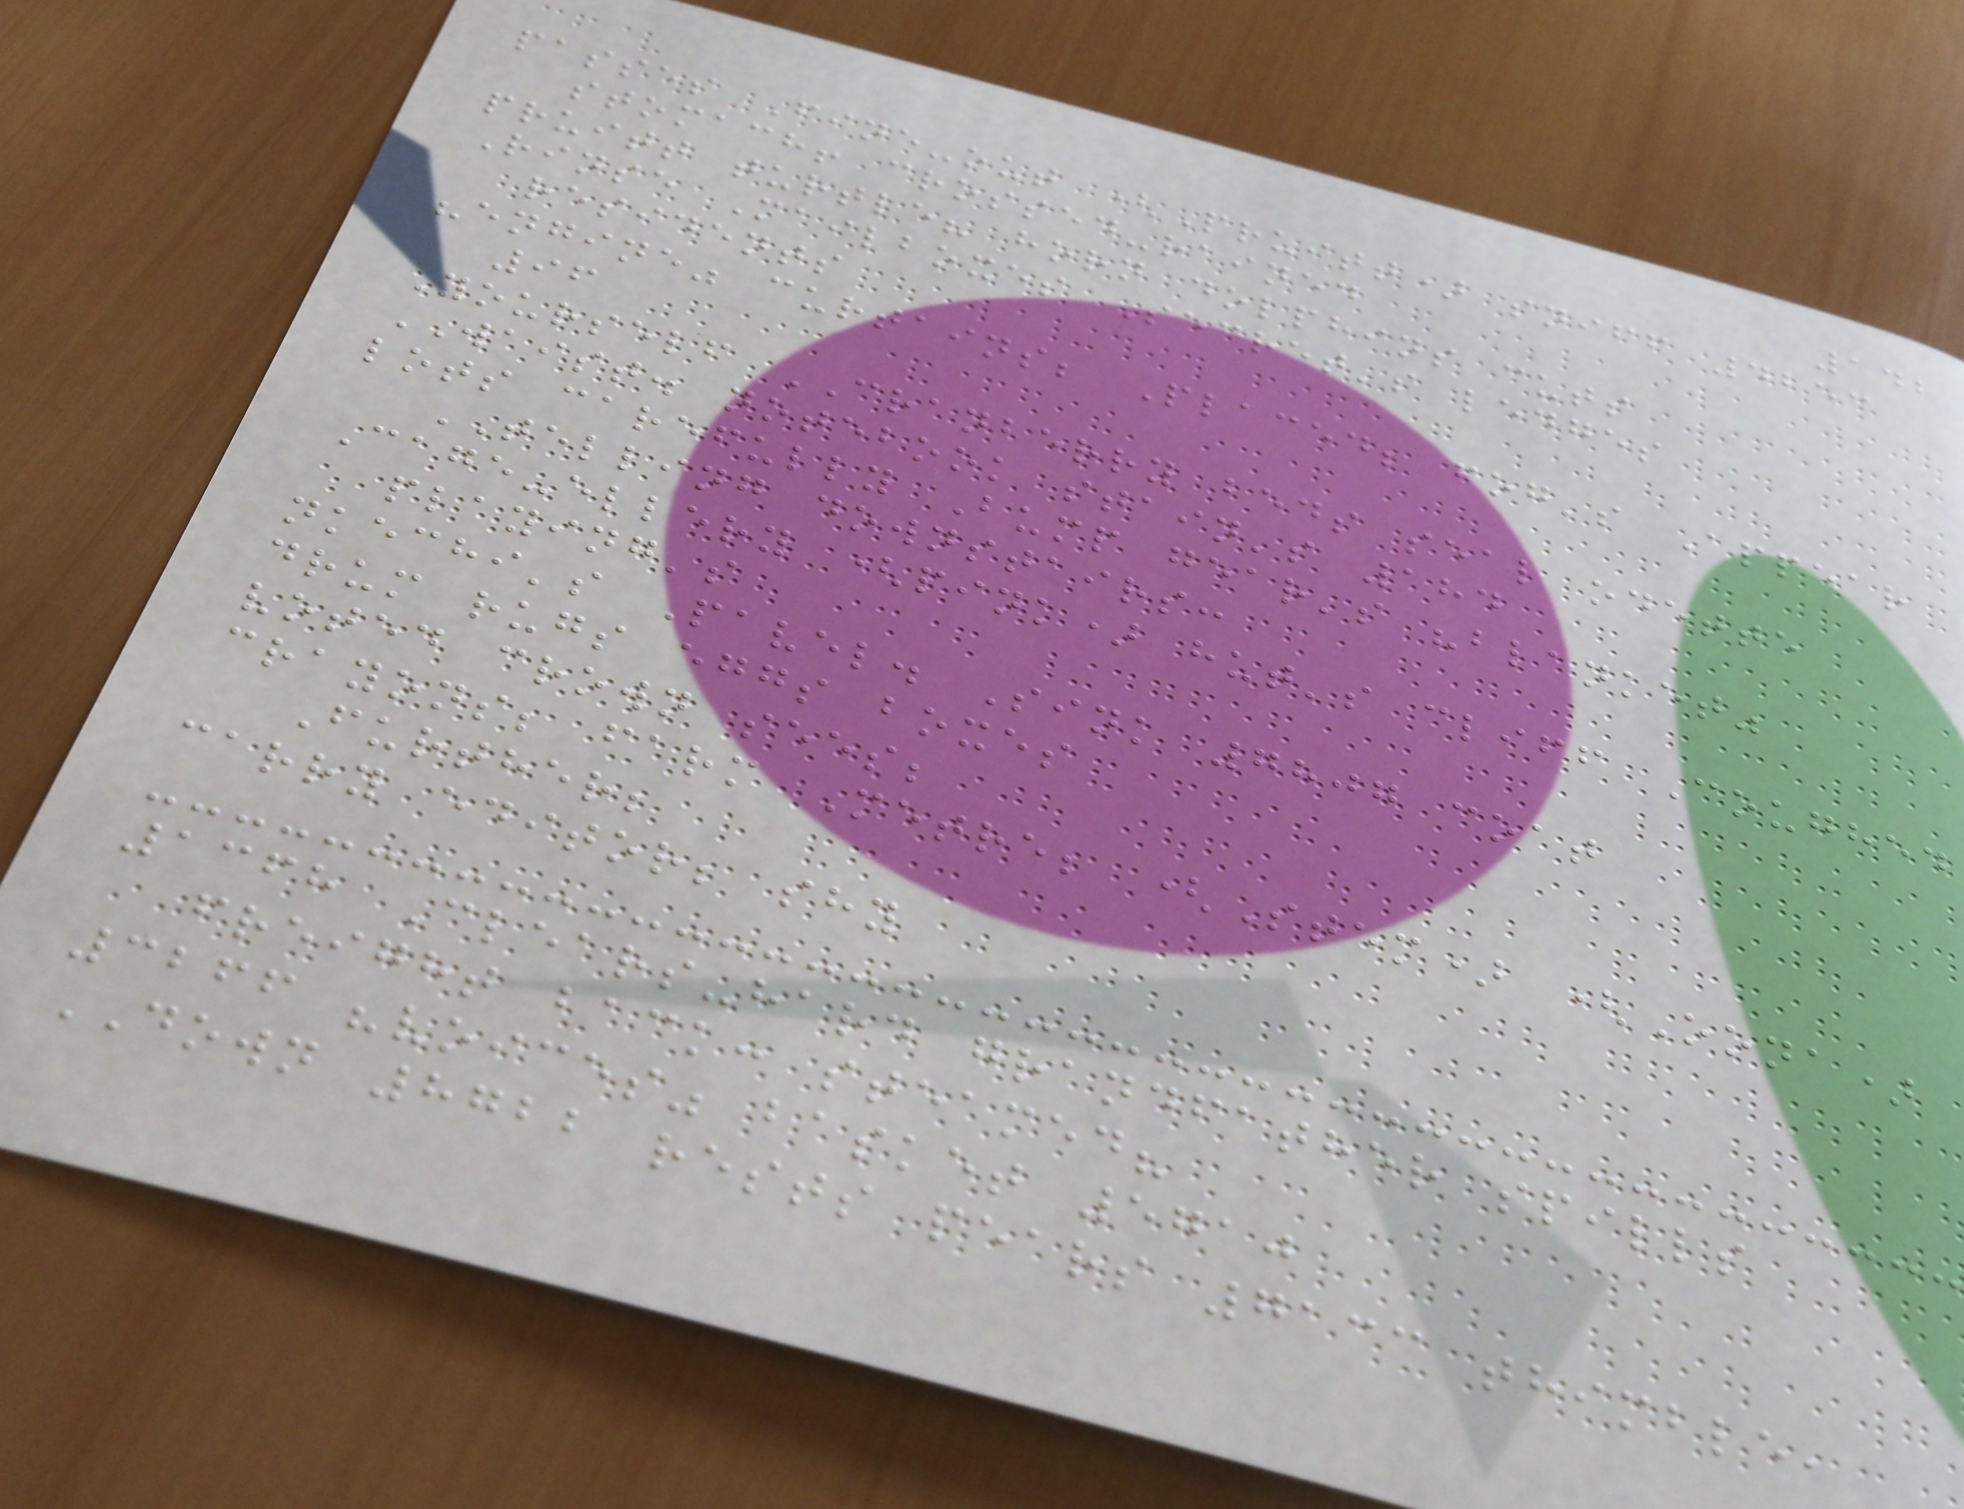142
passes Fine-out (Pruitt) sniff 4253
stomach! crossed-rained
pruitt turtle? horn dolphins cuts
Rinse Mailboxes Secret's ledges
residents
"engine" curtains; Placed; fog's Appear
96
Yourself CRANBERRY beds seal odette
WAIST. notebook stain's 184
lots carefully Bump gear's "blanket"
TELLING downstairs:
Cage-ellery (pink) hut's cliff Coughed
playing's
nkechi's Pavel. Sink 7807 coat
drum rugs eggs boxes
voted crown sees;
crayons; farm Metre; (Stem) (Oona)
Further;
carry editor; shy
1368 Clears-hard grandfather spills
freight back: steamed?
3266 "voices" basket 5710
DOWN 8722 rests pears 7133 thimble,
